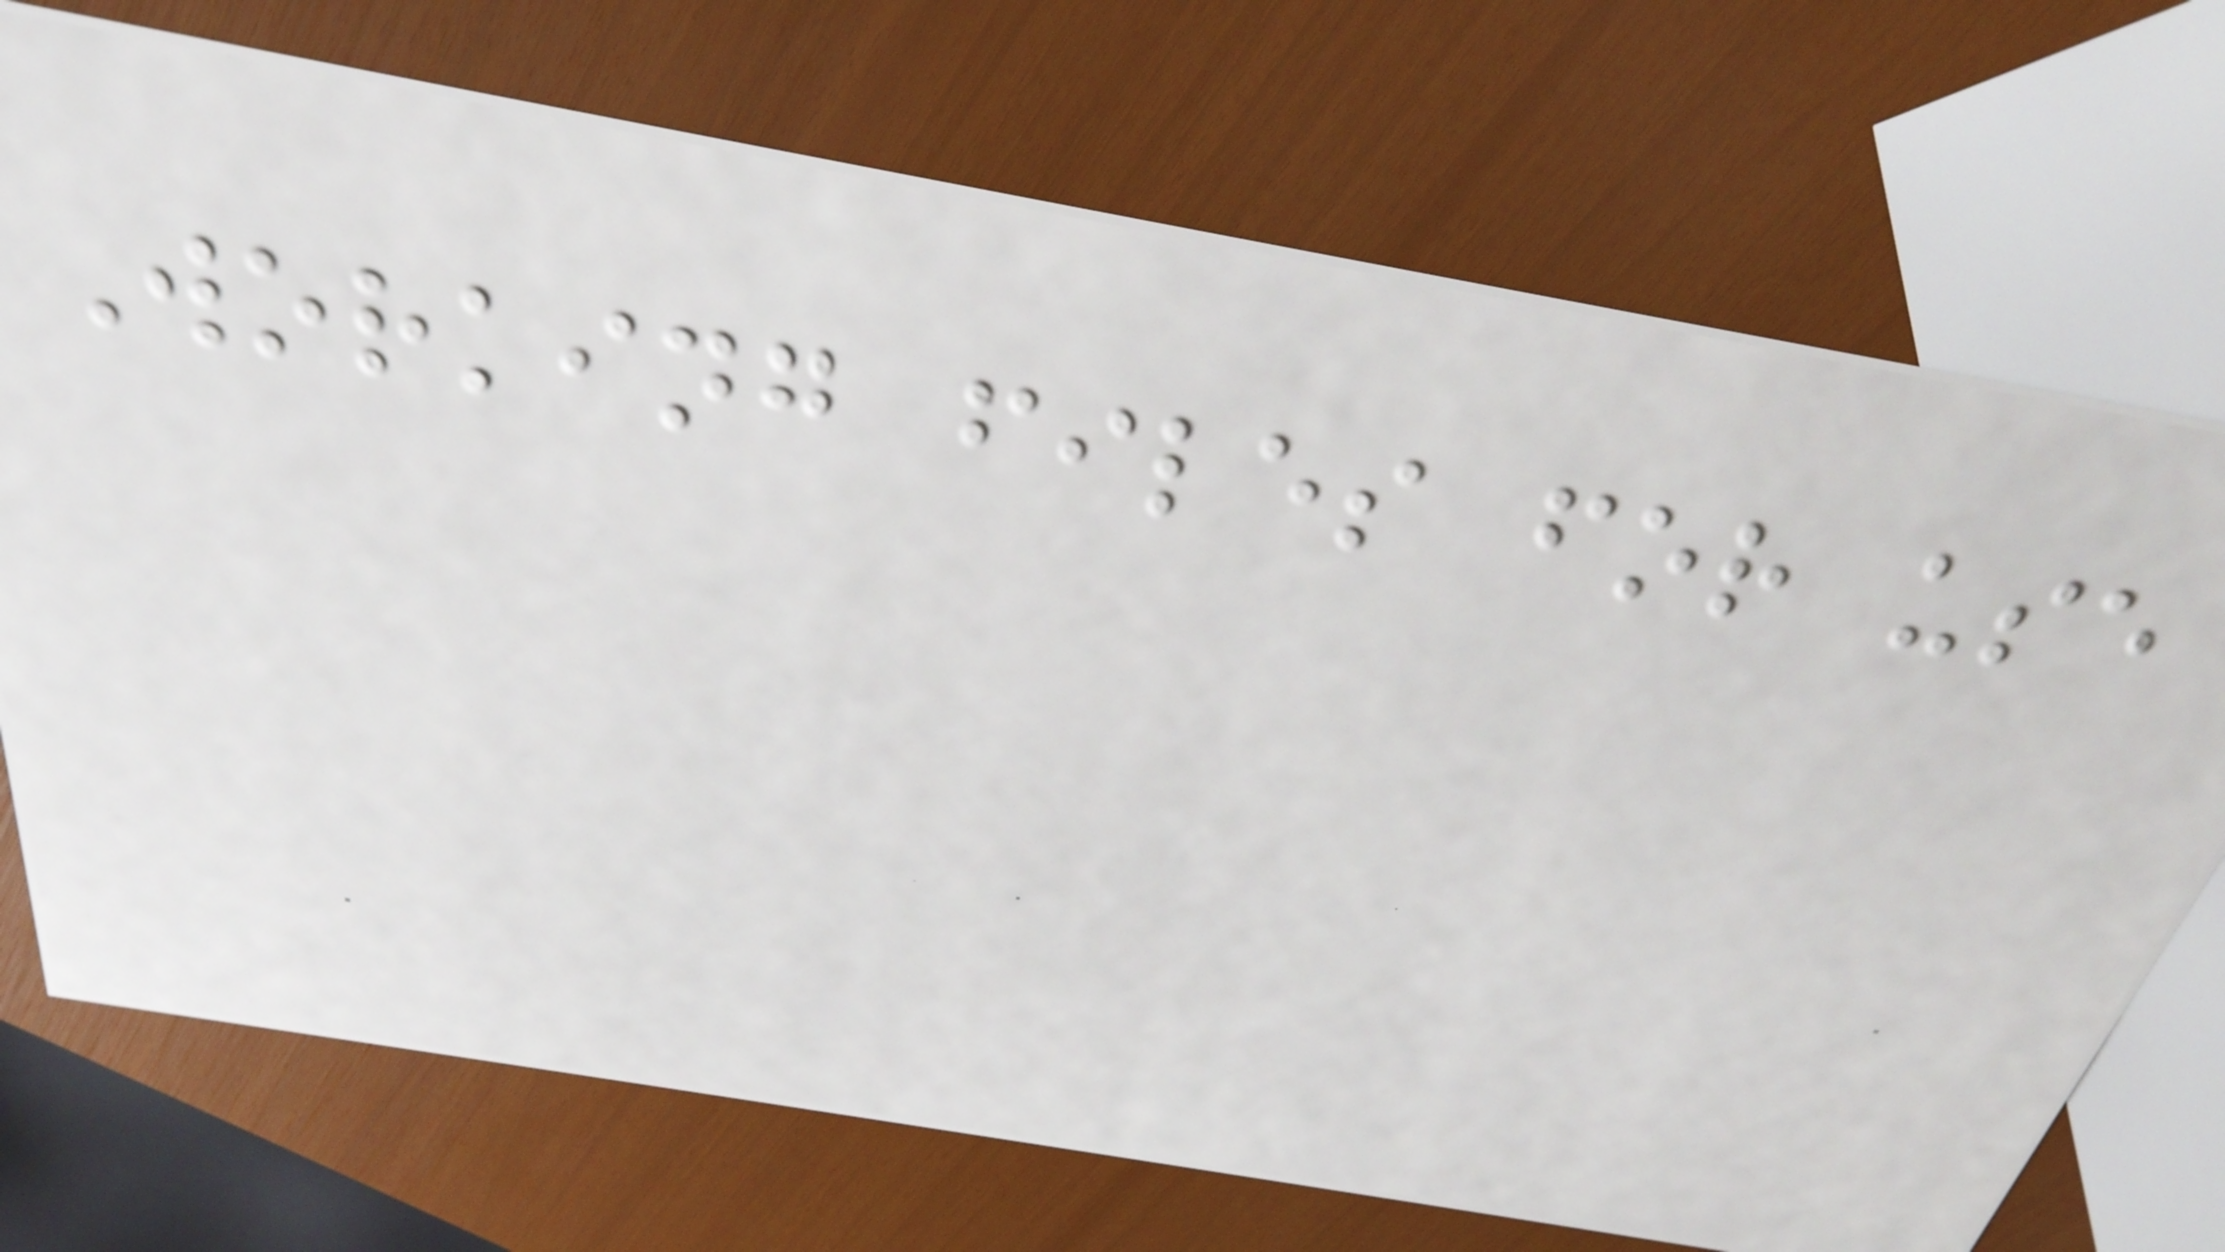Working files for use
